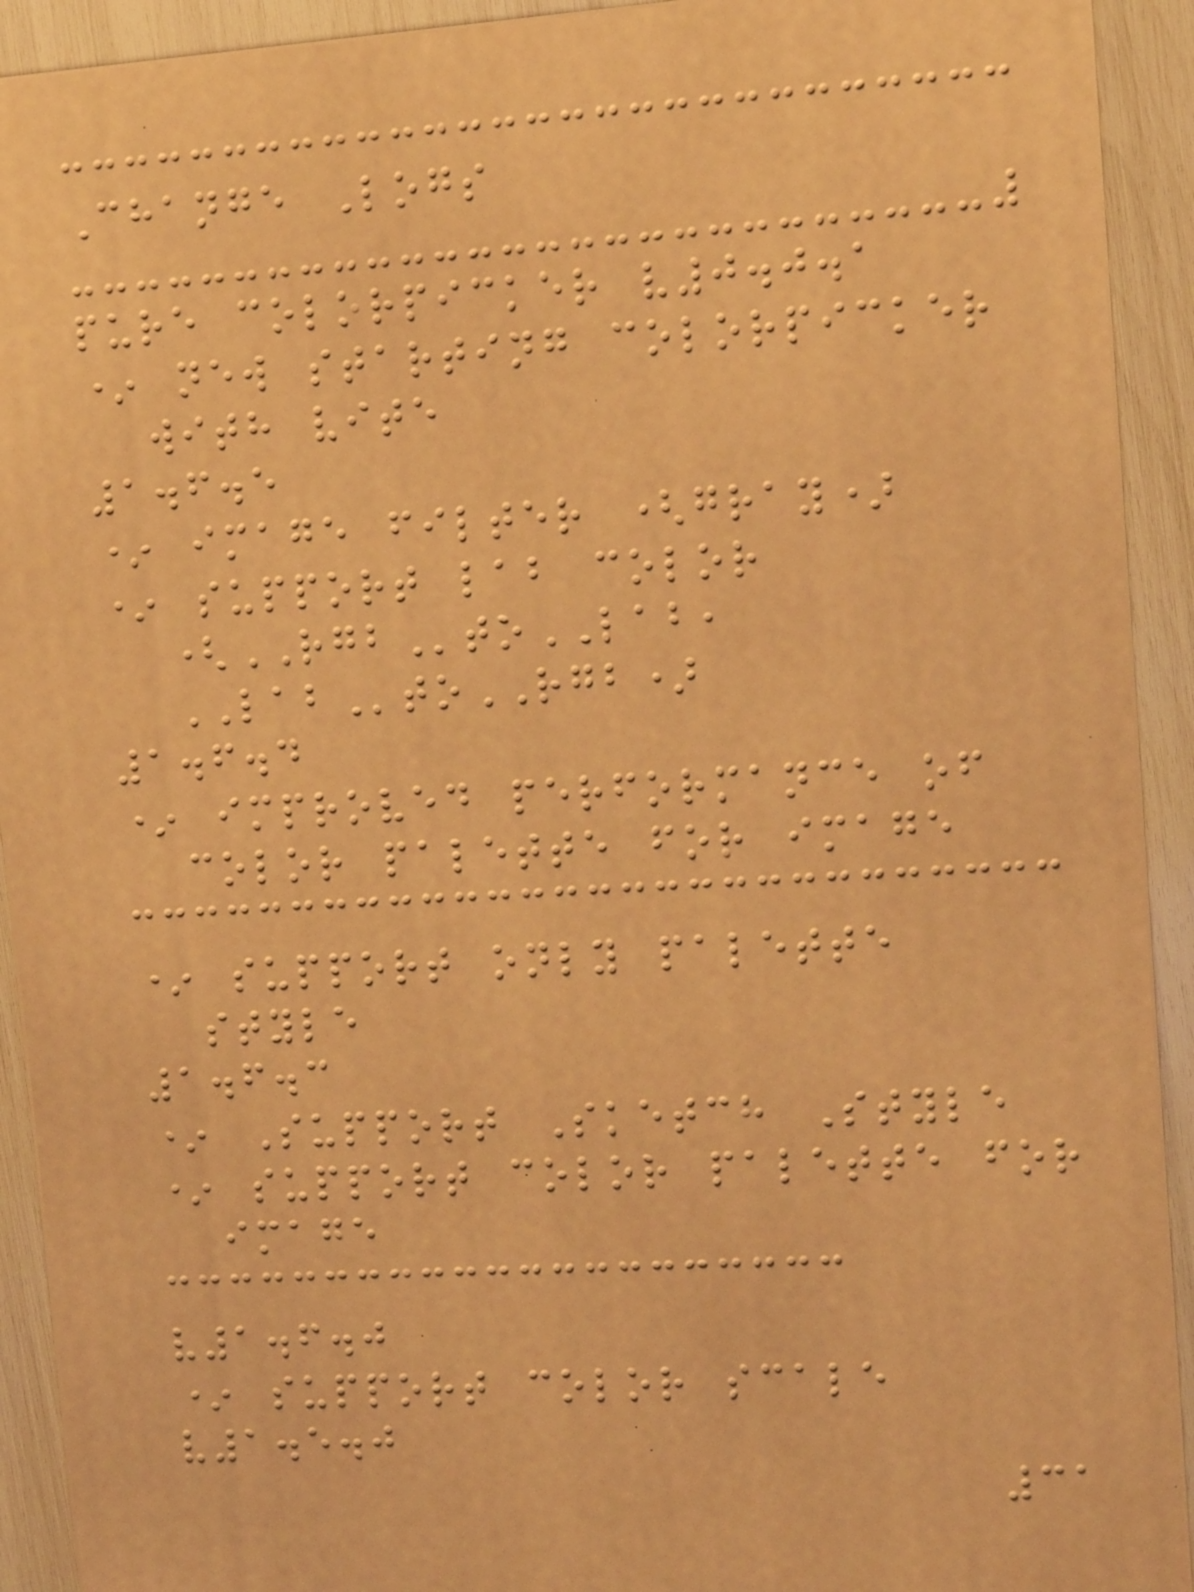Change Logs
pure colorpicker v0.0.1
* new starting colorpicker
with vite
1.6.5
* image filter (gray)
* support lab color
(RGBtoLAB,
LABtoRGB)
1.6.4
* improved performance of
color palette for image
* support only palette
style
1.6.3
* Support Sketch Style
* support color palette for
image
v1.6.0
* support color scale
v1.5.0
31
